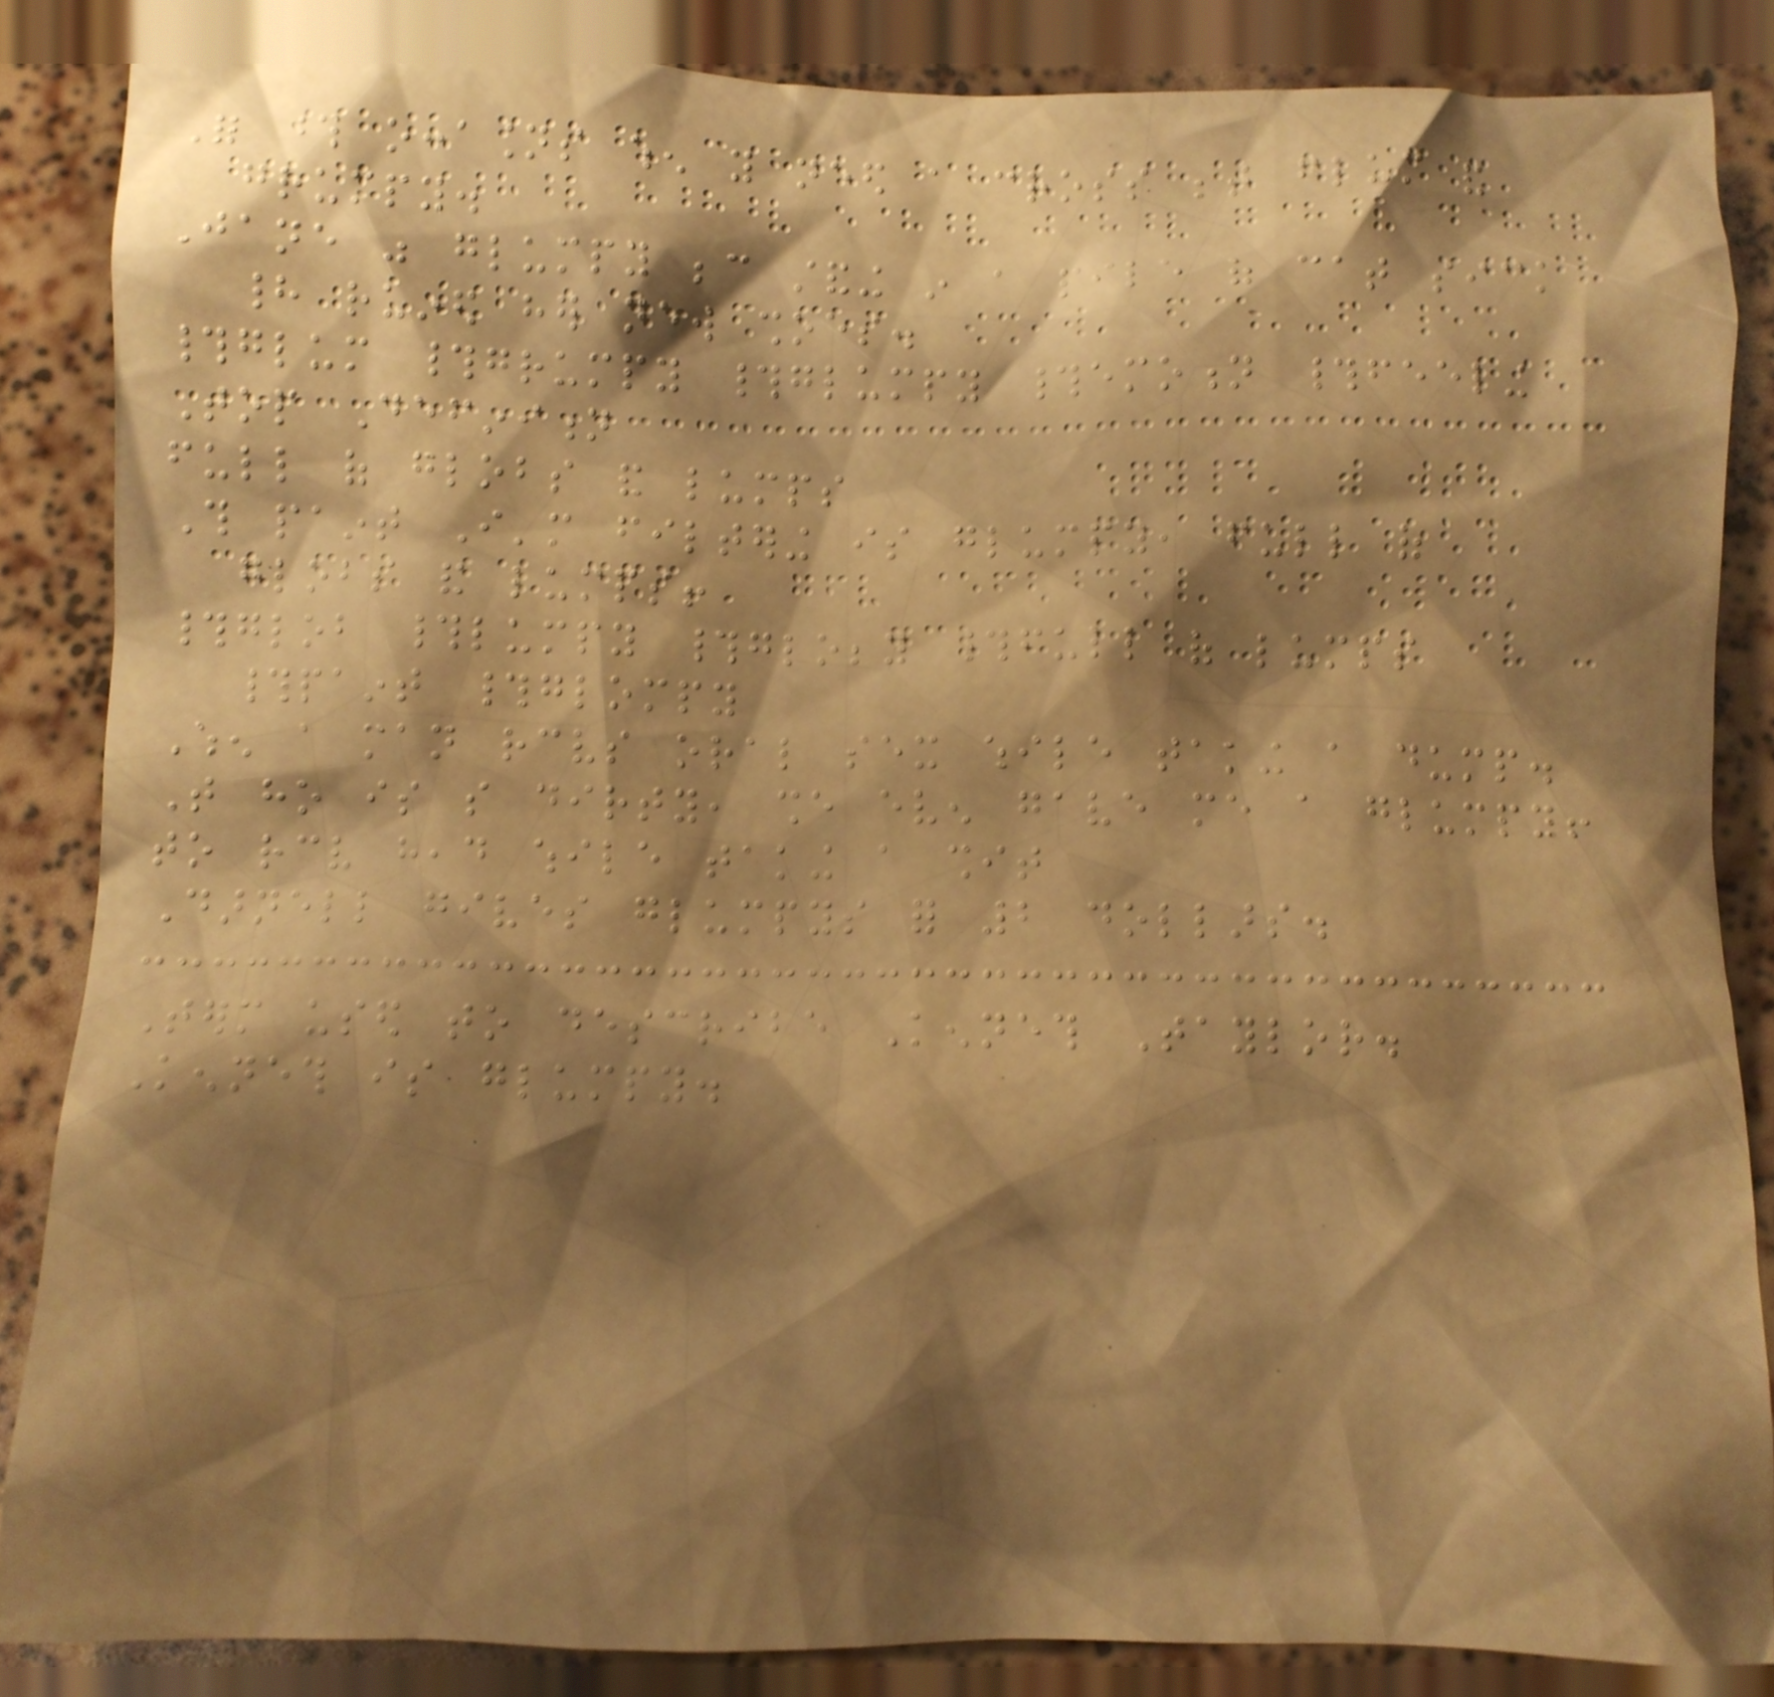For those occasions when you need a cross between glum and
grumpy.
Jane was glumpy because standing in a pile of cat sick
had ruined her new shoes.
#glum #grumpy #glumpy #emotion #feeling
Top Definition
full of globs and lumps
This paint I'm filtering is glumpy, full of
globs and lumps!
#glob #lumpy #globby #full of lumps
#paint #glompy
When a man receives oral sex while taking a dump.
That ho is so dirty, she even gave me a glumpy!
to receive head while taking a shit
Darnell gives glumpys for 2 dollars.
Term used to describe Kenneth Taylor.
Kenneth is glumpy.
